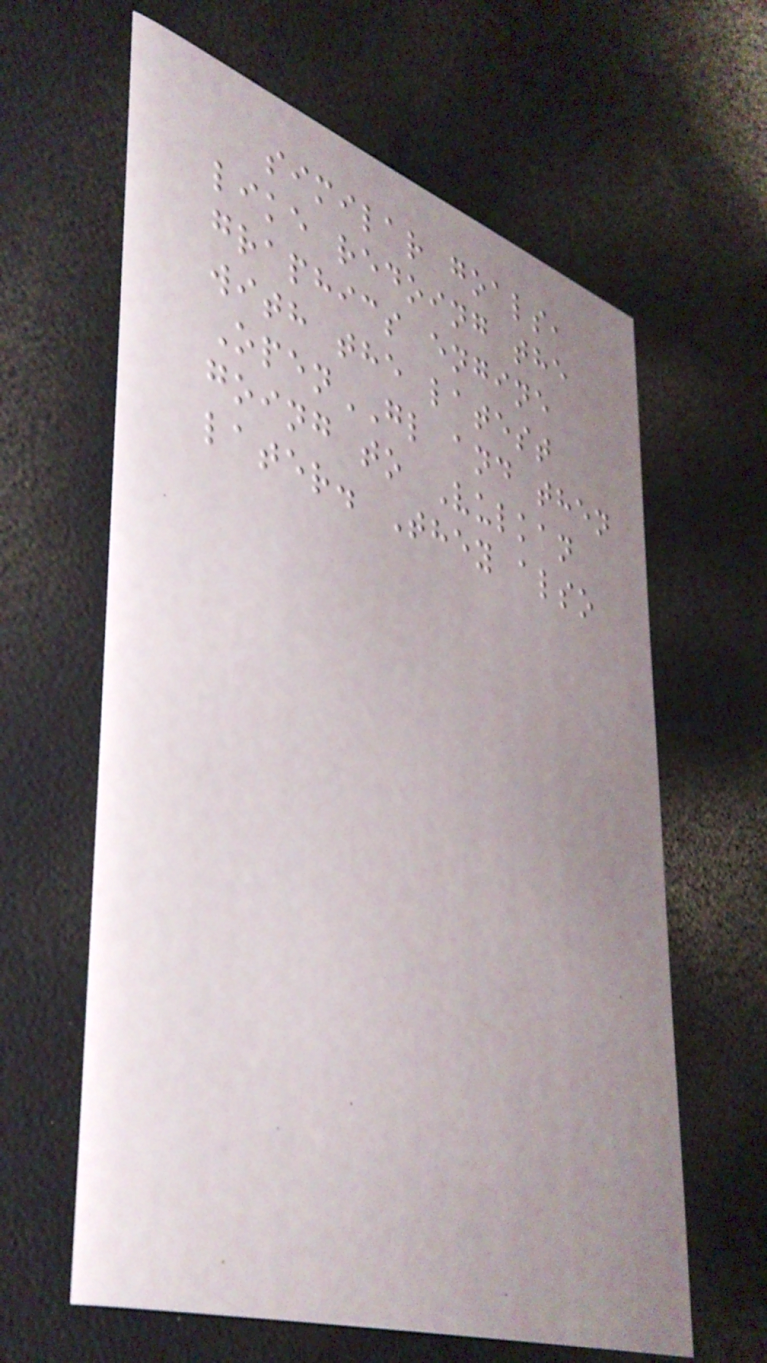similar goals,
like redoing the
graphics engine
with the latest
OpenGL and then
going to Vulkan
later. They also
